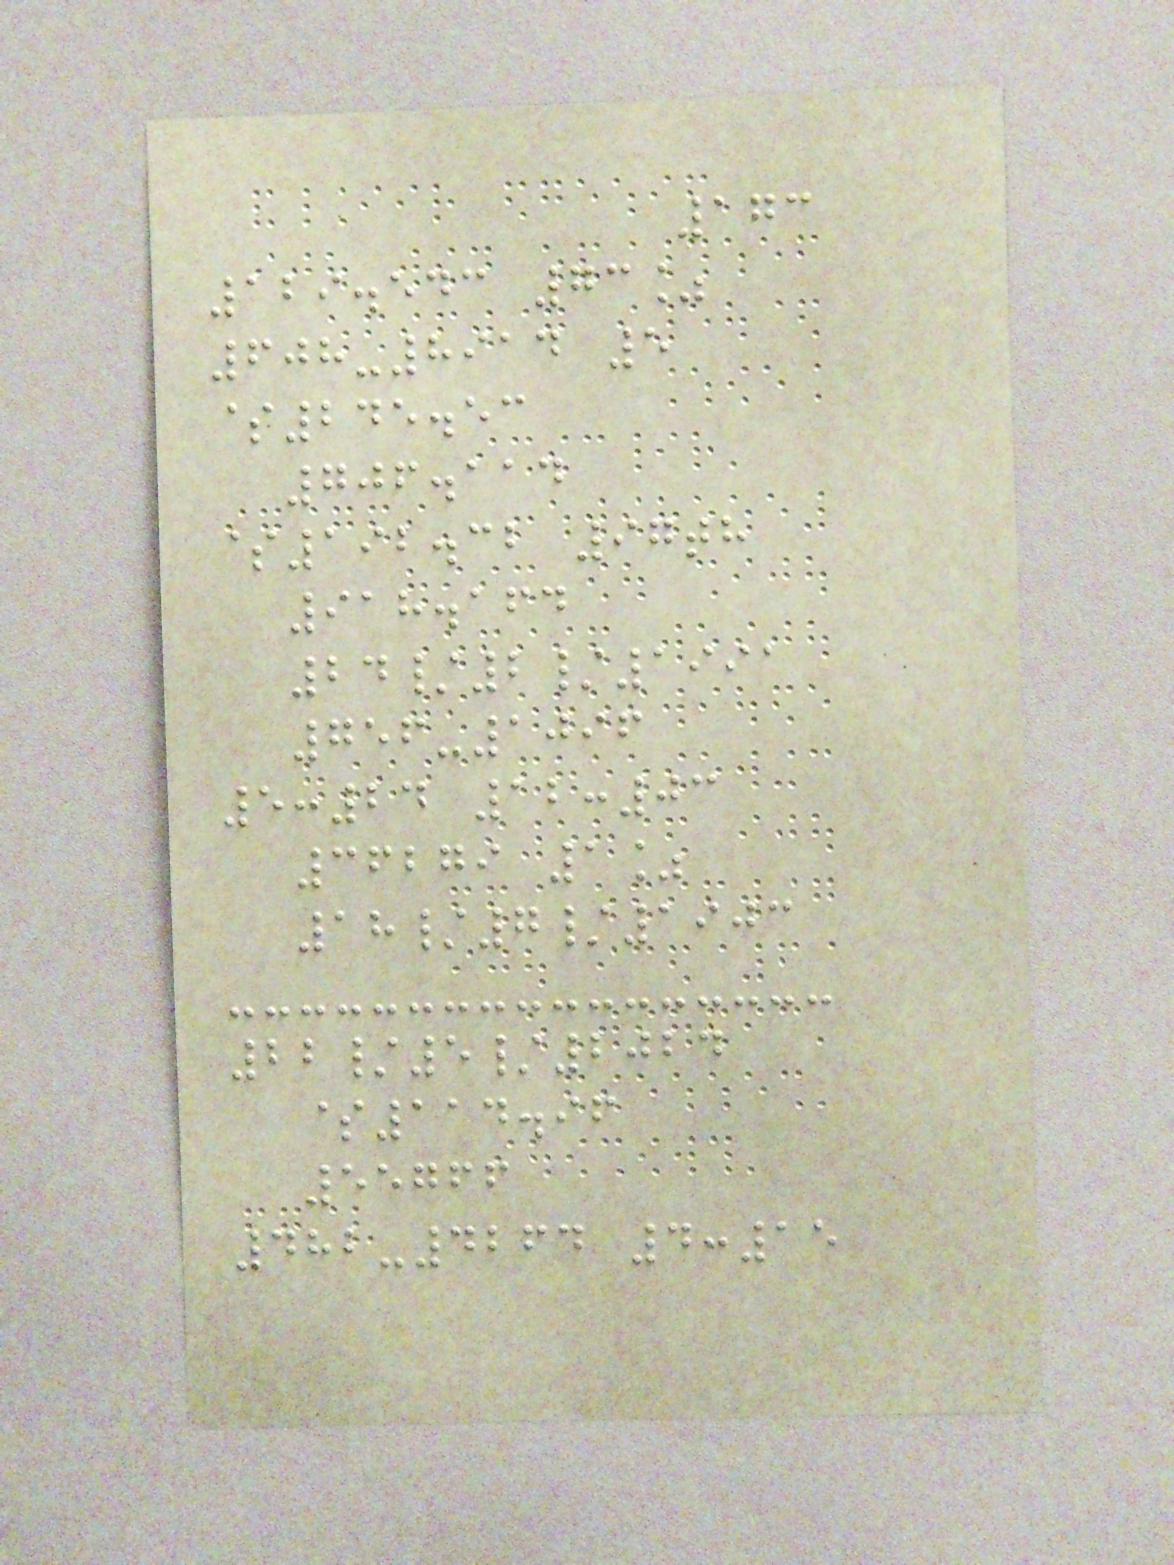173
129.543 73%
608-8914 5
$245.53
706.114
$192.32 97th
918.164
24/2/1991
756-1096
5:24 12:03
36279 1%
18/7/1903
22/5/2024
$114.96
55766
482-4264 4:15
